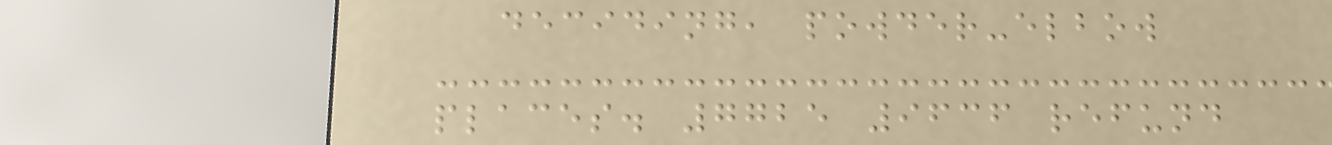deciding, powder-elbow
places. 7725 9636 refund
